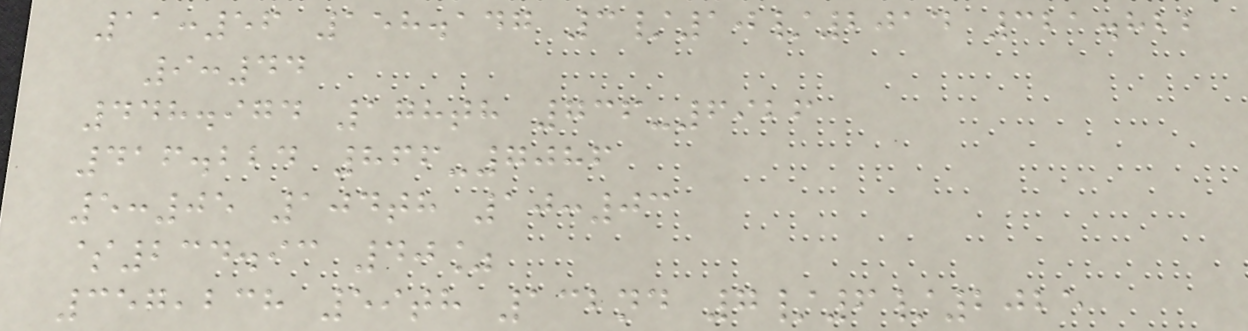11:56 158.147 3/10/2014 321.822
9:44
448.974 178th 736-6926
416.224 866-7086
5:05 104th 10:03
$234.93 40%
357,238 59th 132nd 7/6/2025
